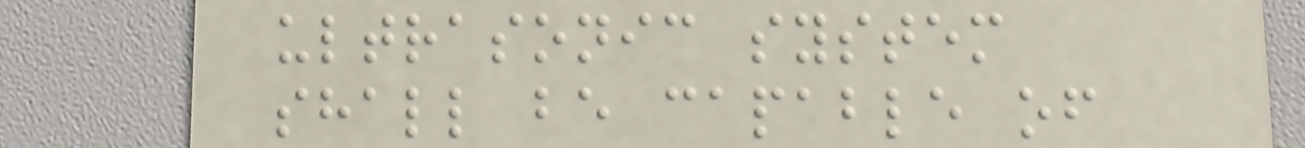ultrasonic system
shall be capable of
